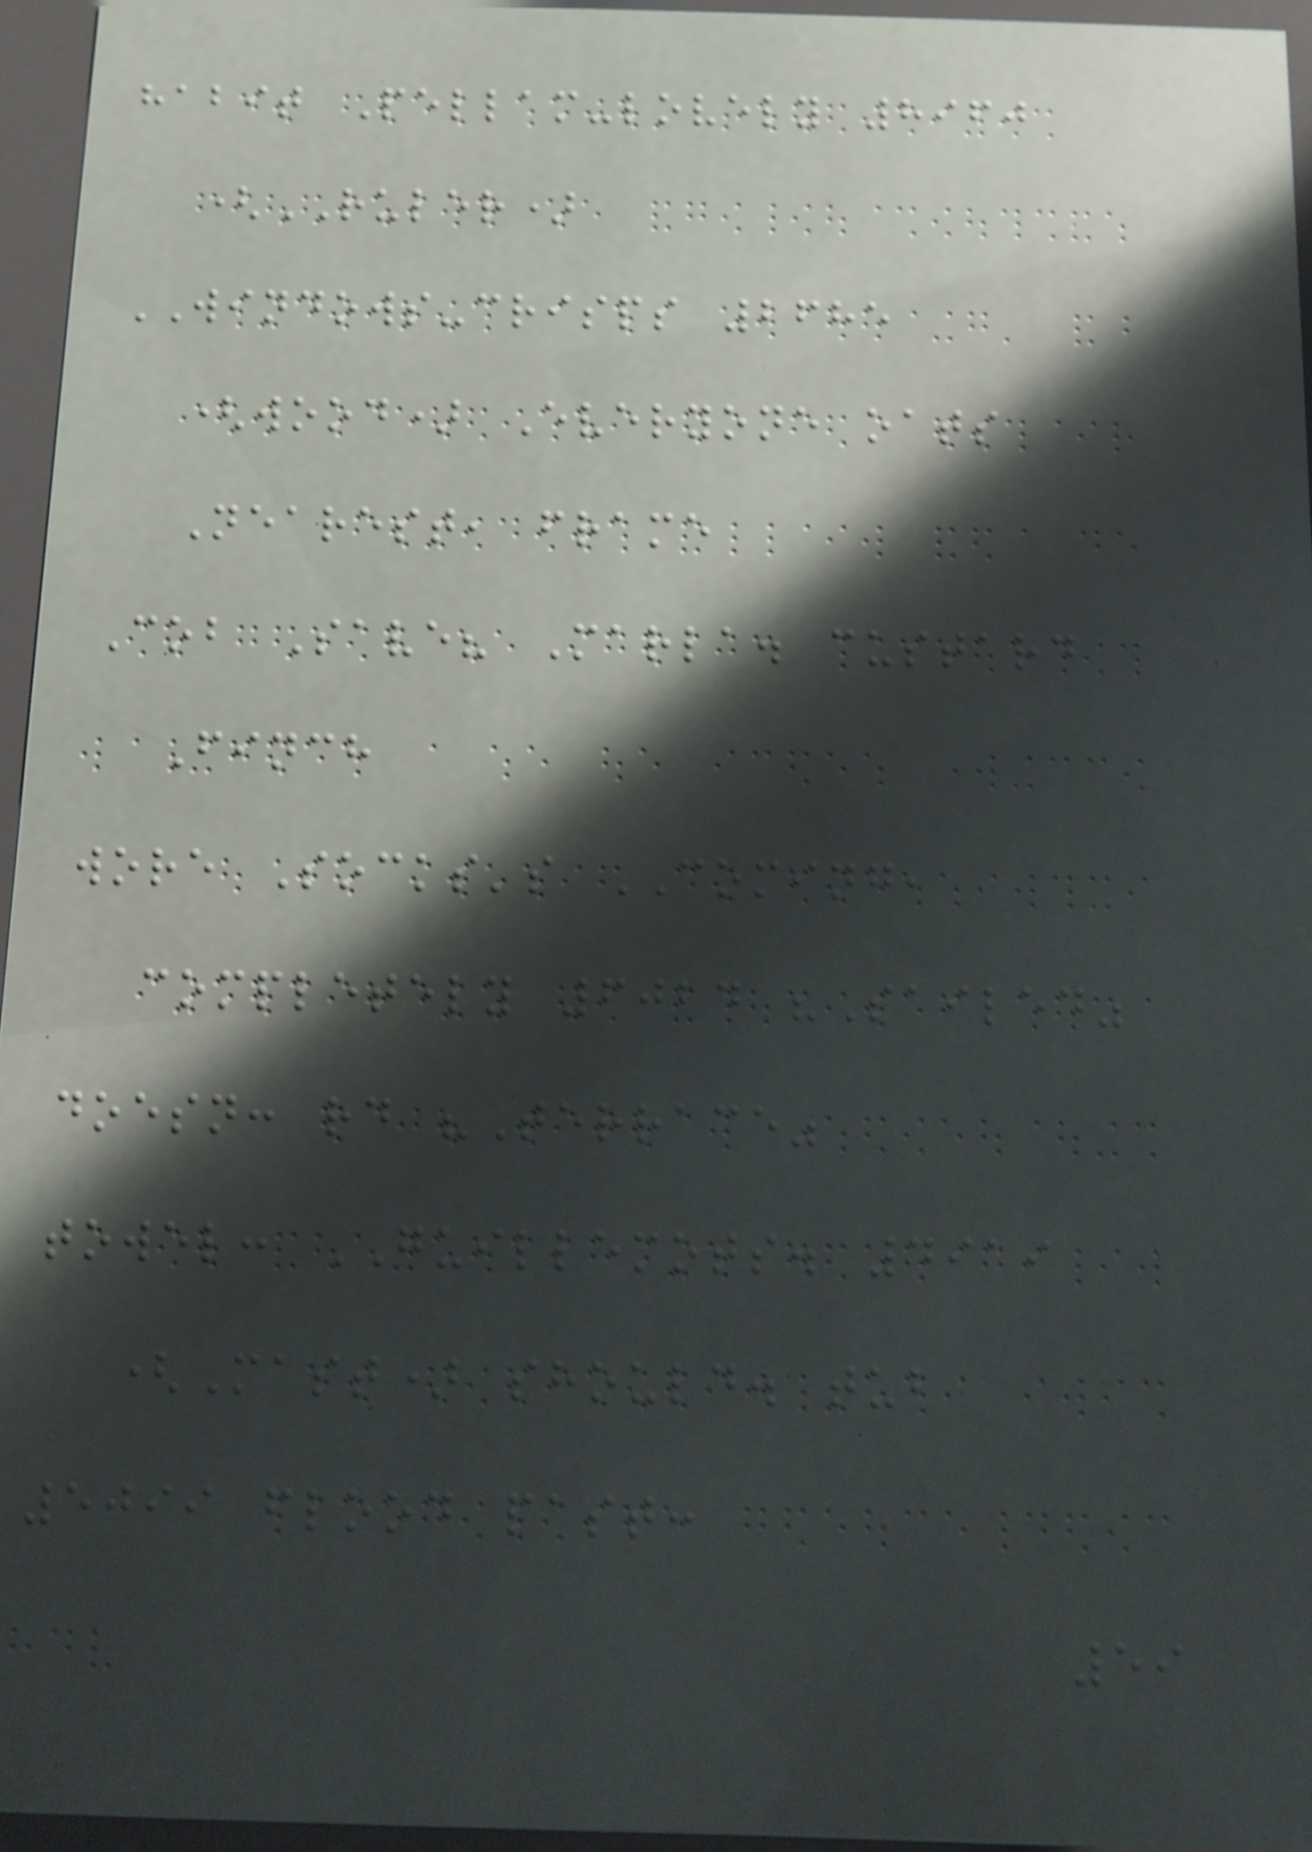habit Pellam-lovely 8960
(RULER)
WINDOWS-crisps 2685
(wood) Everyone oats
Nearest, frame
Cob Save? Marla. custard
Finch
wore Socks's COMING,
completely 6024 "Sailed"
doesn: rd "Terrace"
towel: GUILLEMOTS. 4919
(Mast) should. tub
5099 flood past:
59
